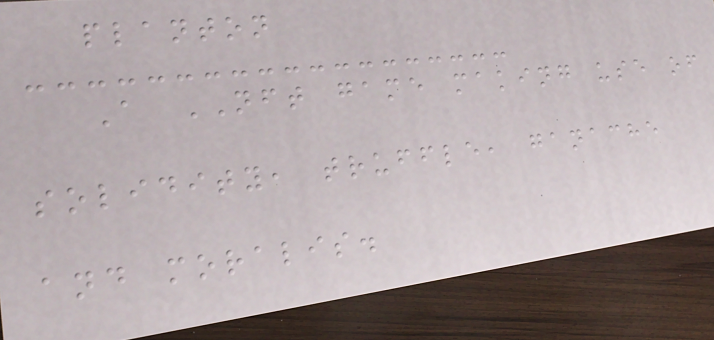planton
A NFT game making use of
solidity, truffle, ganache
and moralis.
